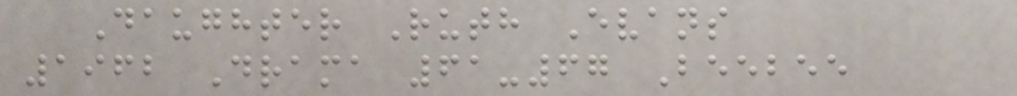Daughter Ruth Evans
1962 Drama 61-67 Beebee
